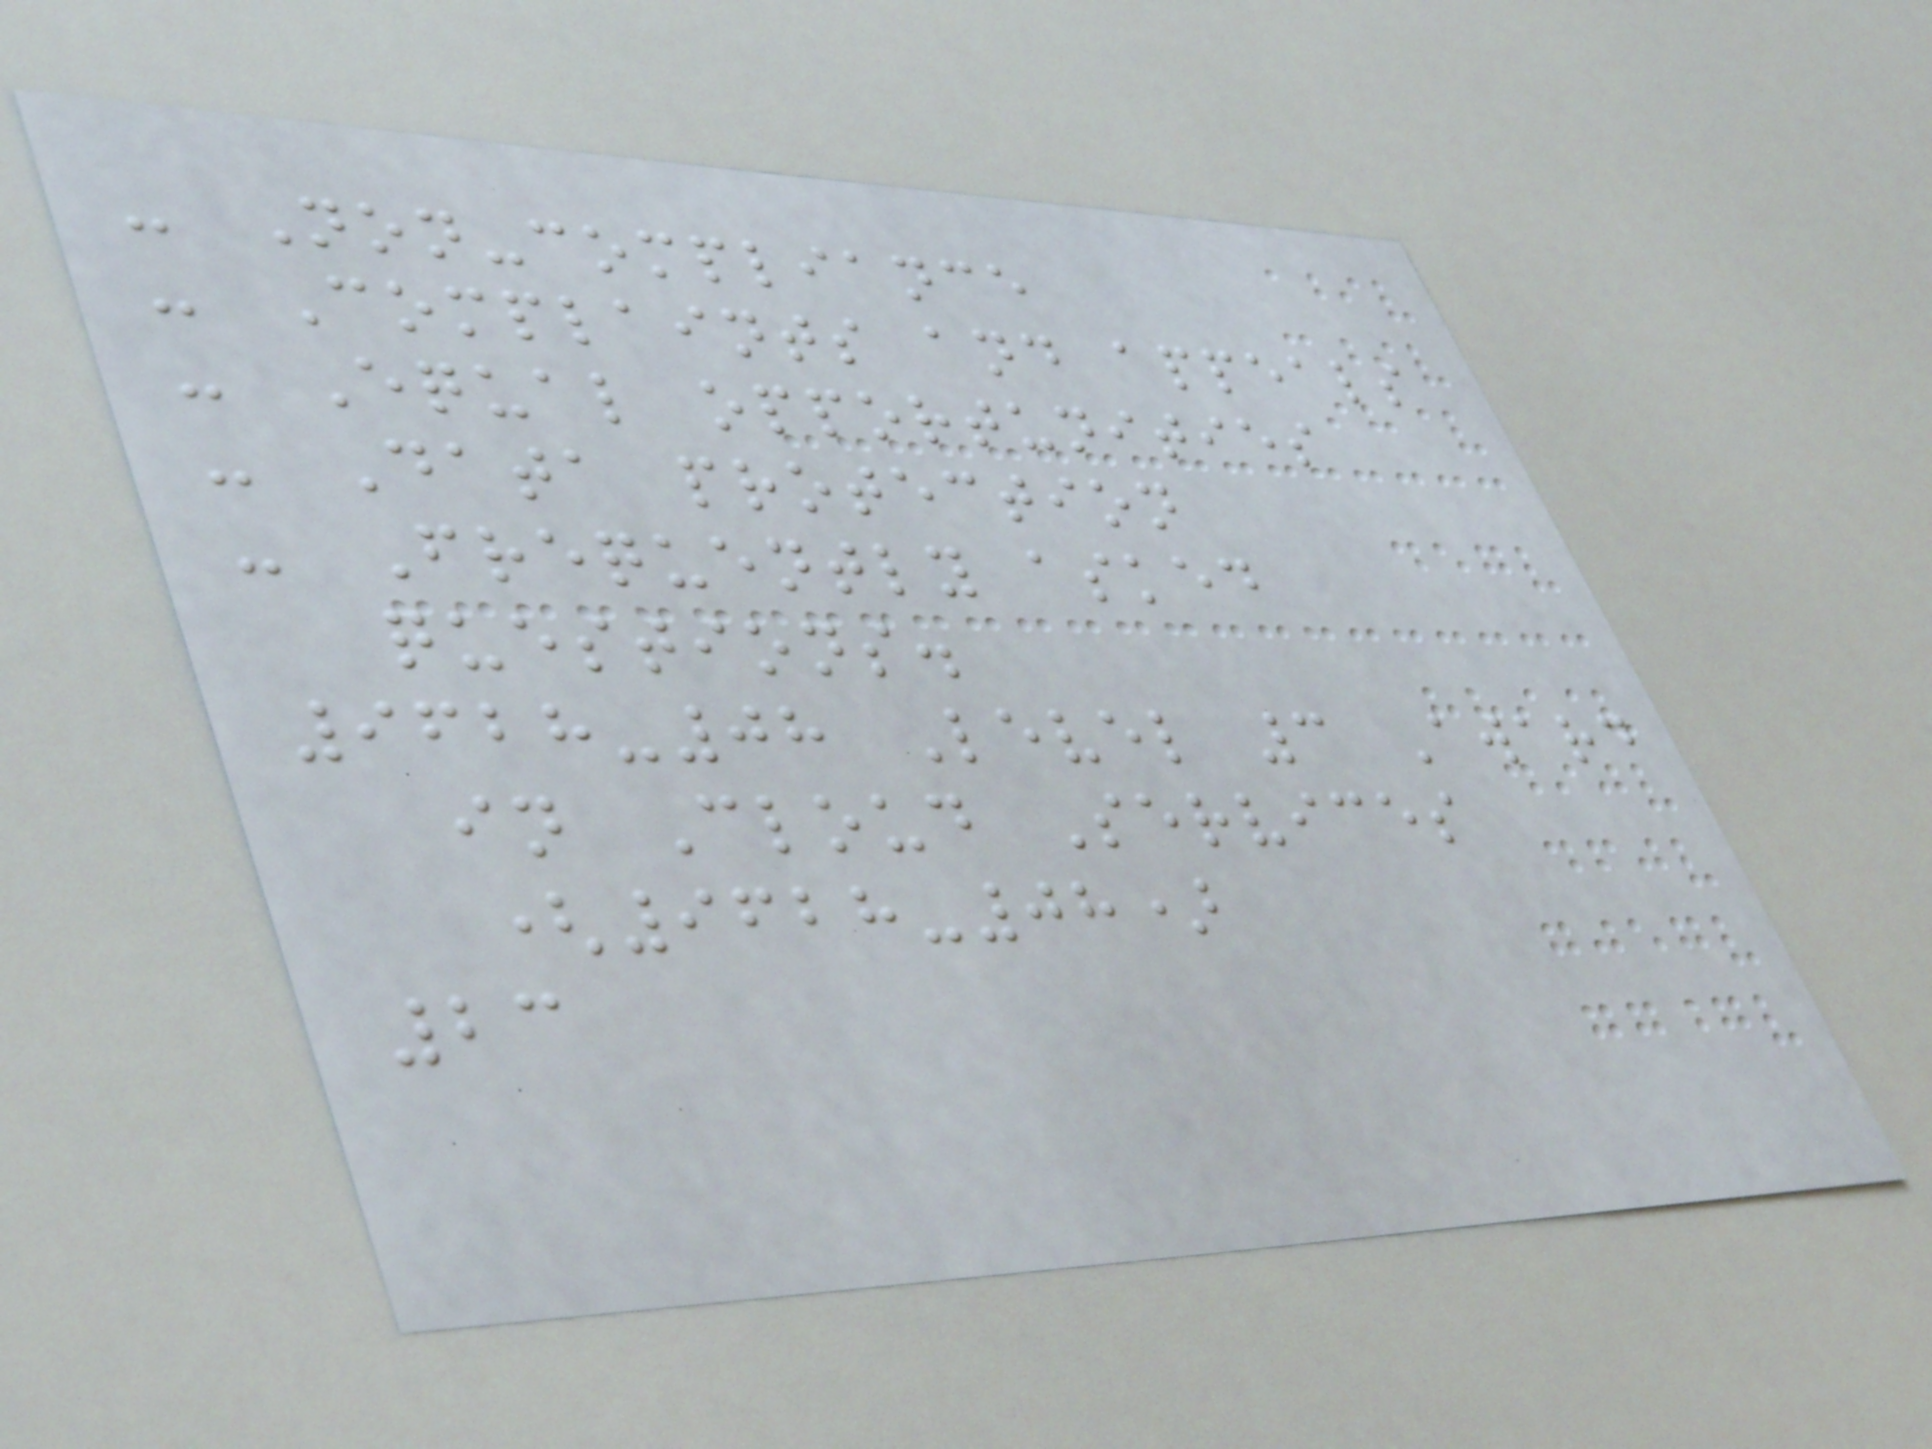- Non-compliance
- Complaints and appeals
- Equal opportunities
- Data protection
- Frequently asked
questions.
9628-08 Level 3 Award
in Cloud Services
(9628-08)
23
